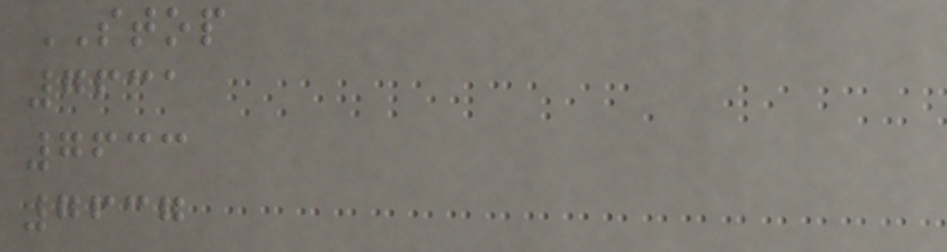STOP
7631
7633
7637
